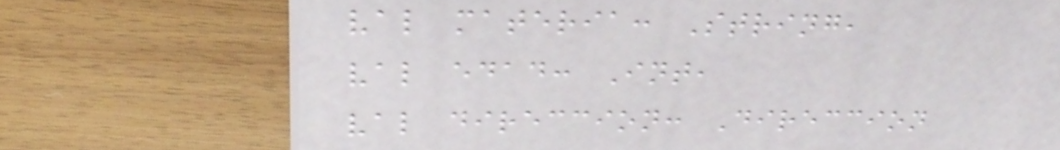val materia: String,
val edad: Int,
val direccion: Direccion
